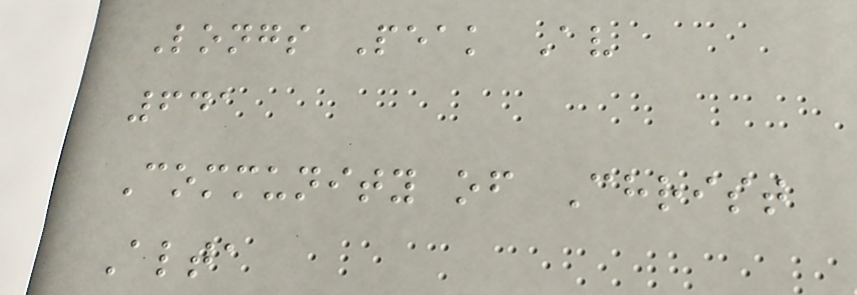Longs Peak Av
641
Community of Christ
Alta
